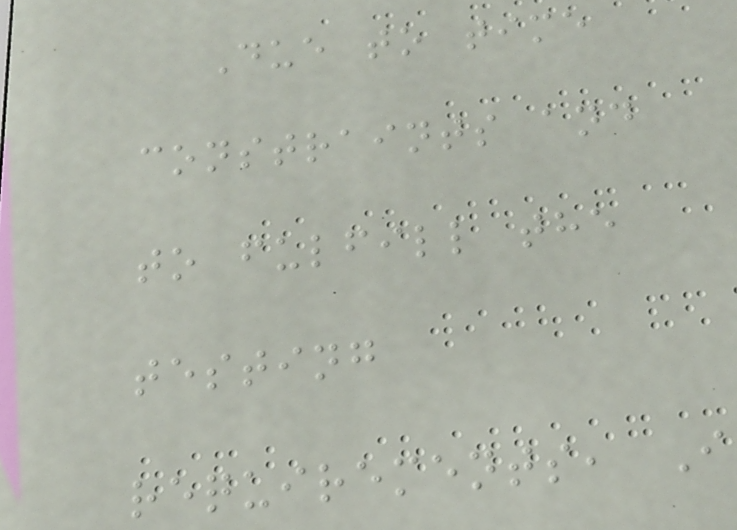Due to time
constraints and
to fulfill the
testing
requirements, I
